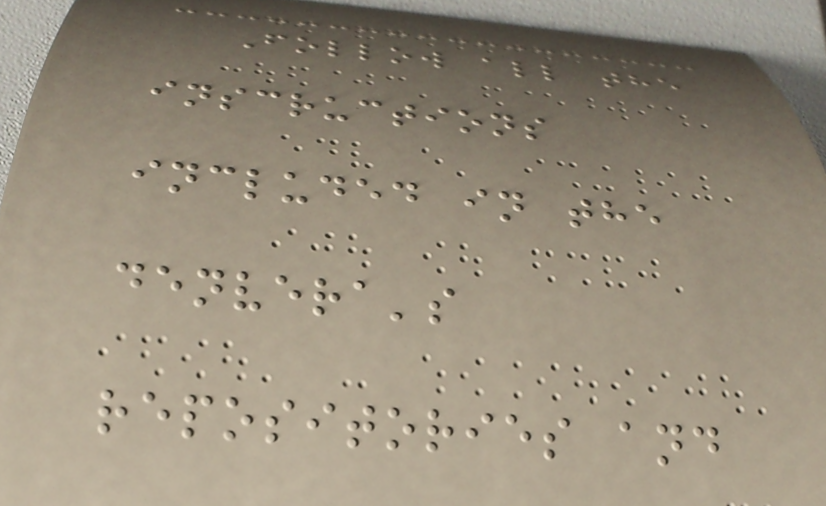Follow all the
inscructions
included in the
denvera's
repositories and
